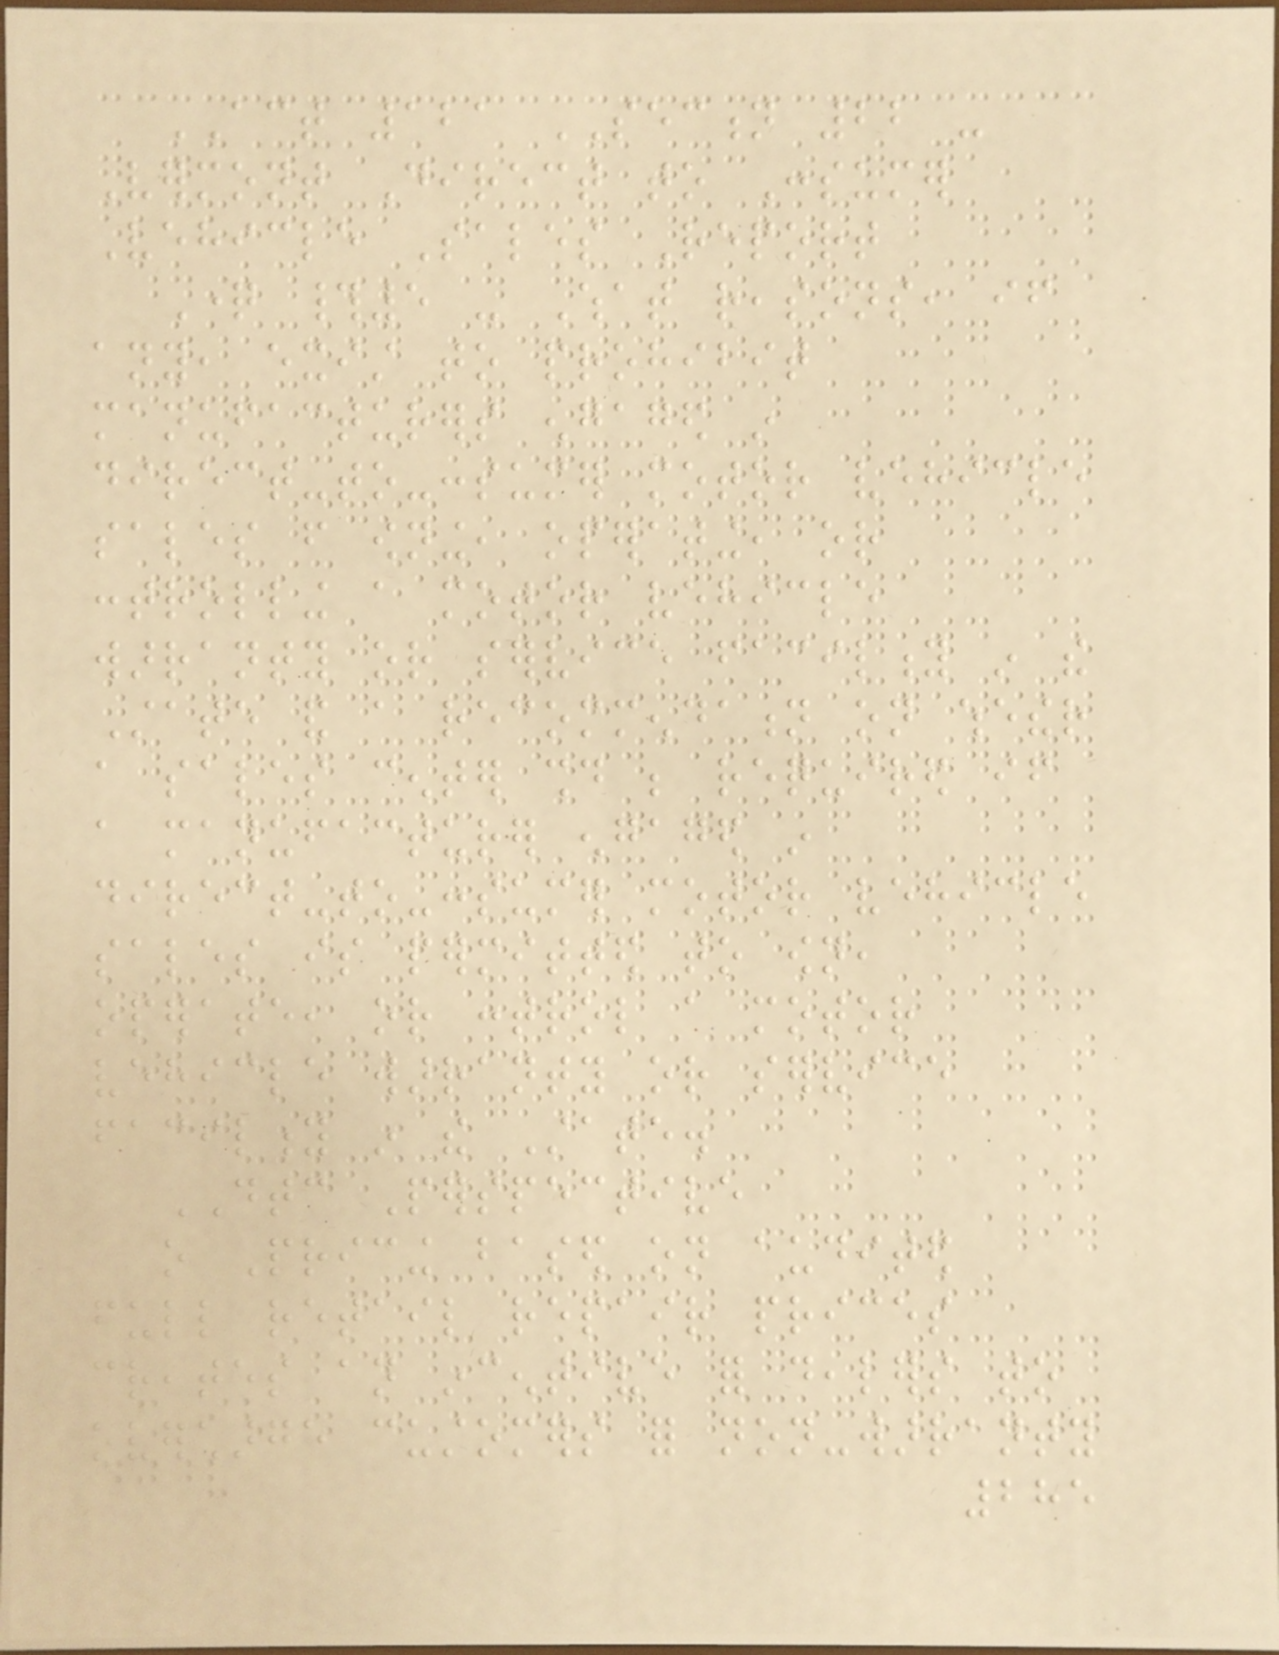ACT 121 SECTION 22 -
Vermont Direct to Consumer
Vehicle Sales Report
Question #5 - What reasons, if
any, exist to prohibit
manufacturers engaged in
direct-to-consumer motor vehicle
sales from owning, operating, or
controlling a motor vehicle
warranty or service facility in the
State and a recommendation on whether
a sales center should be required if
a manufacturer engaged in
direct-to-consumer motor vehicle
sales is permitted to own,
operate, or control a motor
vehicle warranty or service
facility in the State.
DTC Perspective
o Pricing based on audited
full retail repair prices
creates an incentive for dealers to
overcharge customers for non-warranty
285
